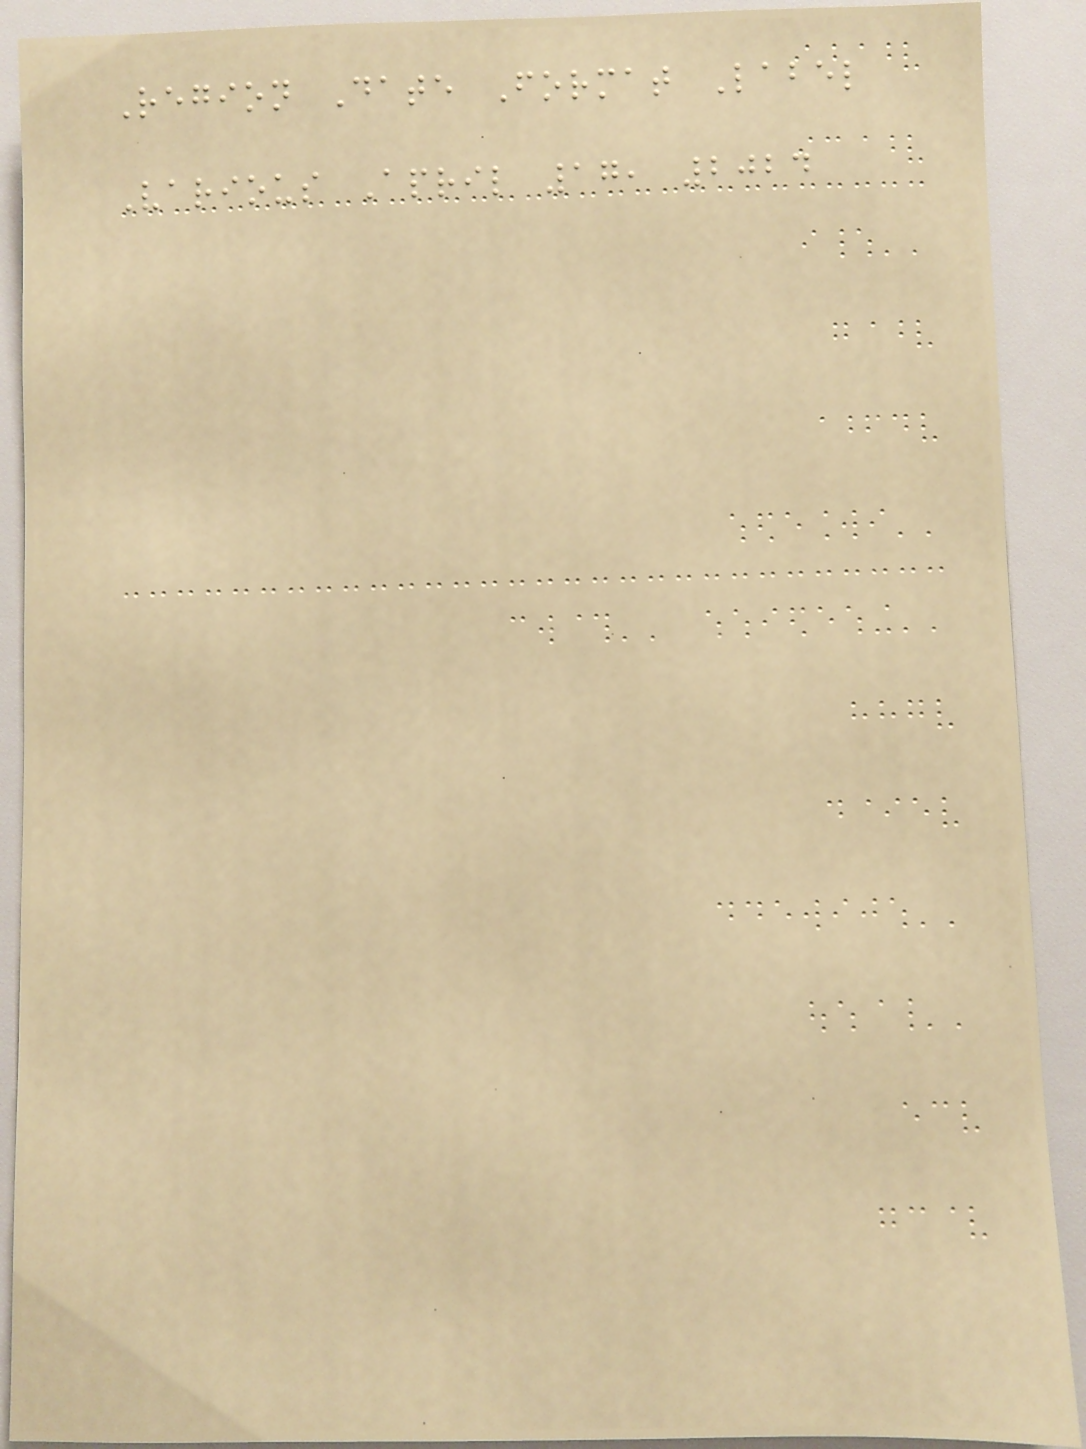Region Date Format Label
Various April 17, 2024
